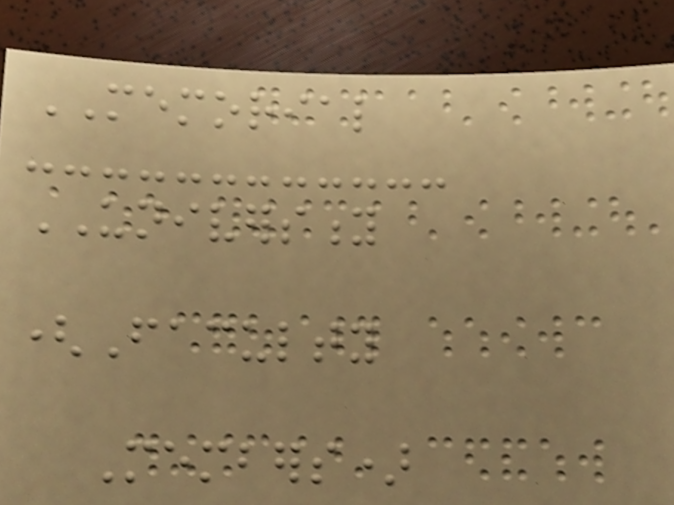MEMORIAL
UNIVERSITY
(Faculty
Members)
